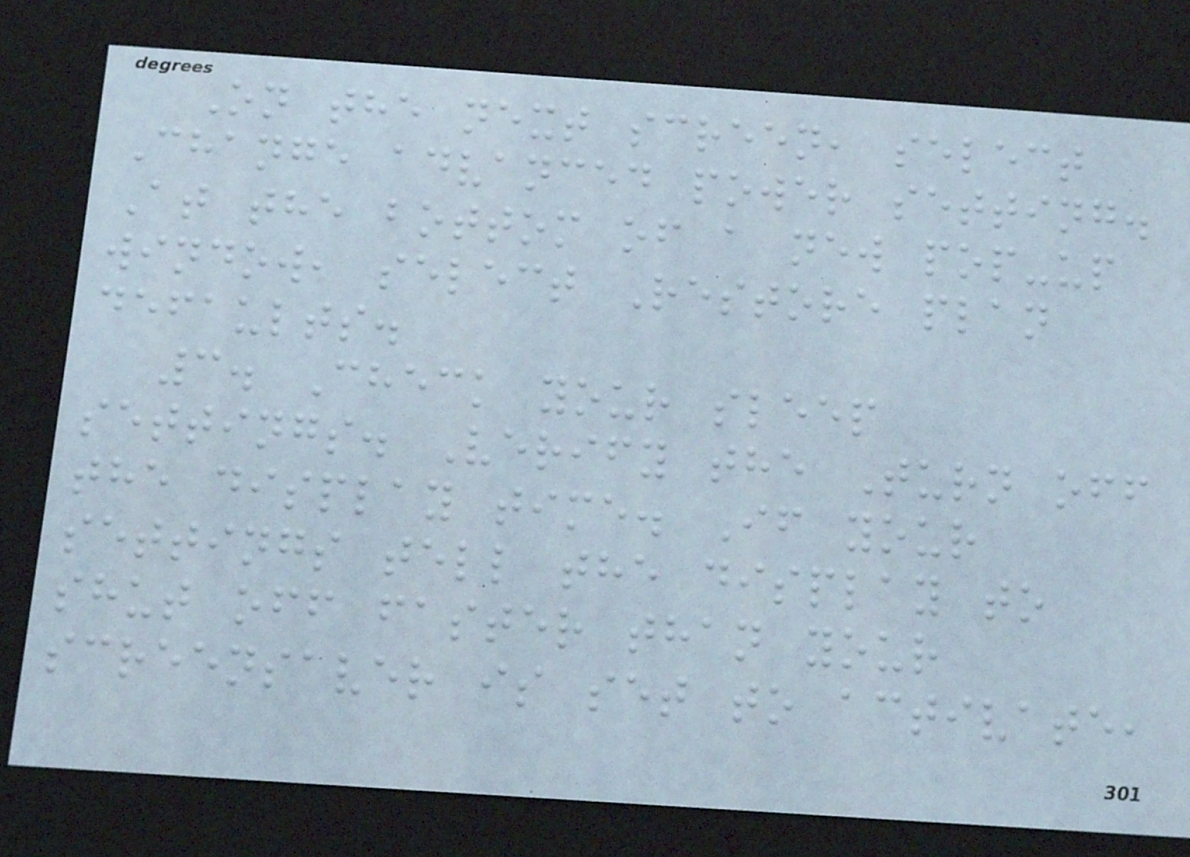On the next screen, select
Change advanced power setting.
At the bottom of a new pop-up
window, select Restore plan
defaults.
3. Check your sleep
settings. Verify the Turn off
the display time. If your
settings tell the display to
shut off faster than your
screensaver is set to activate,
